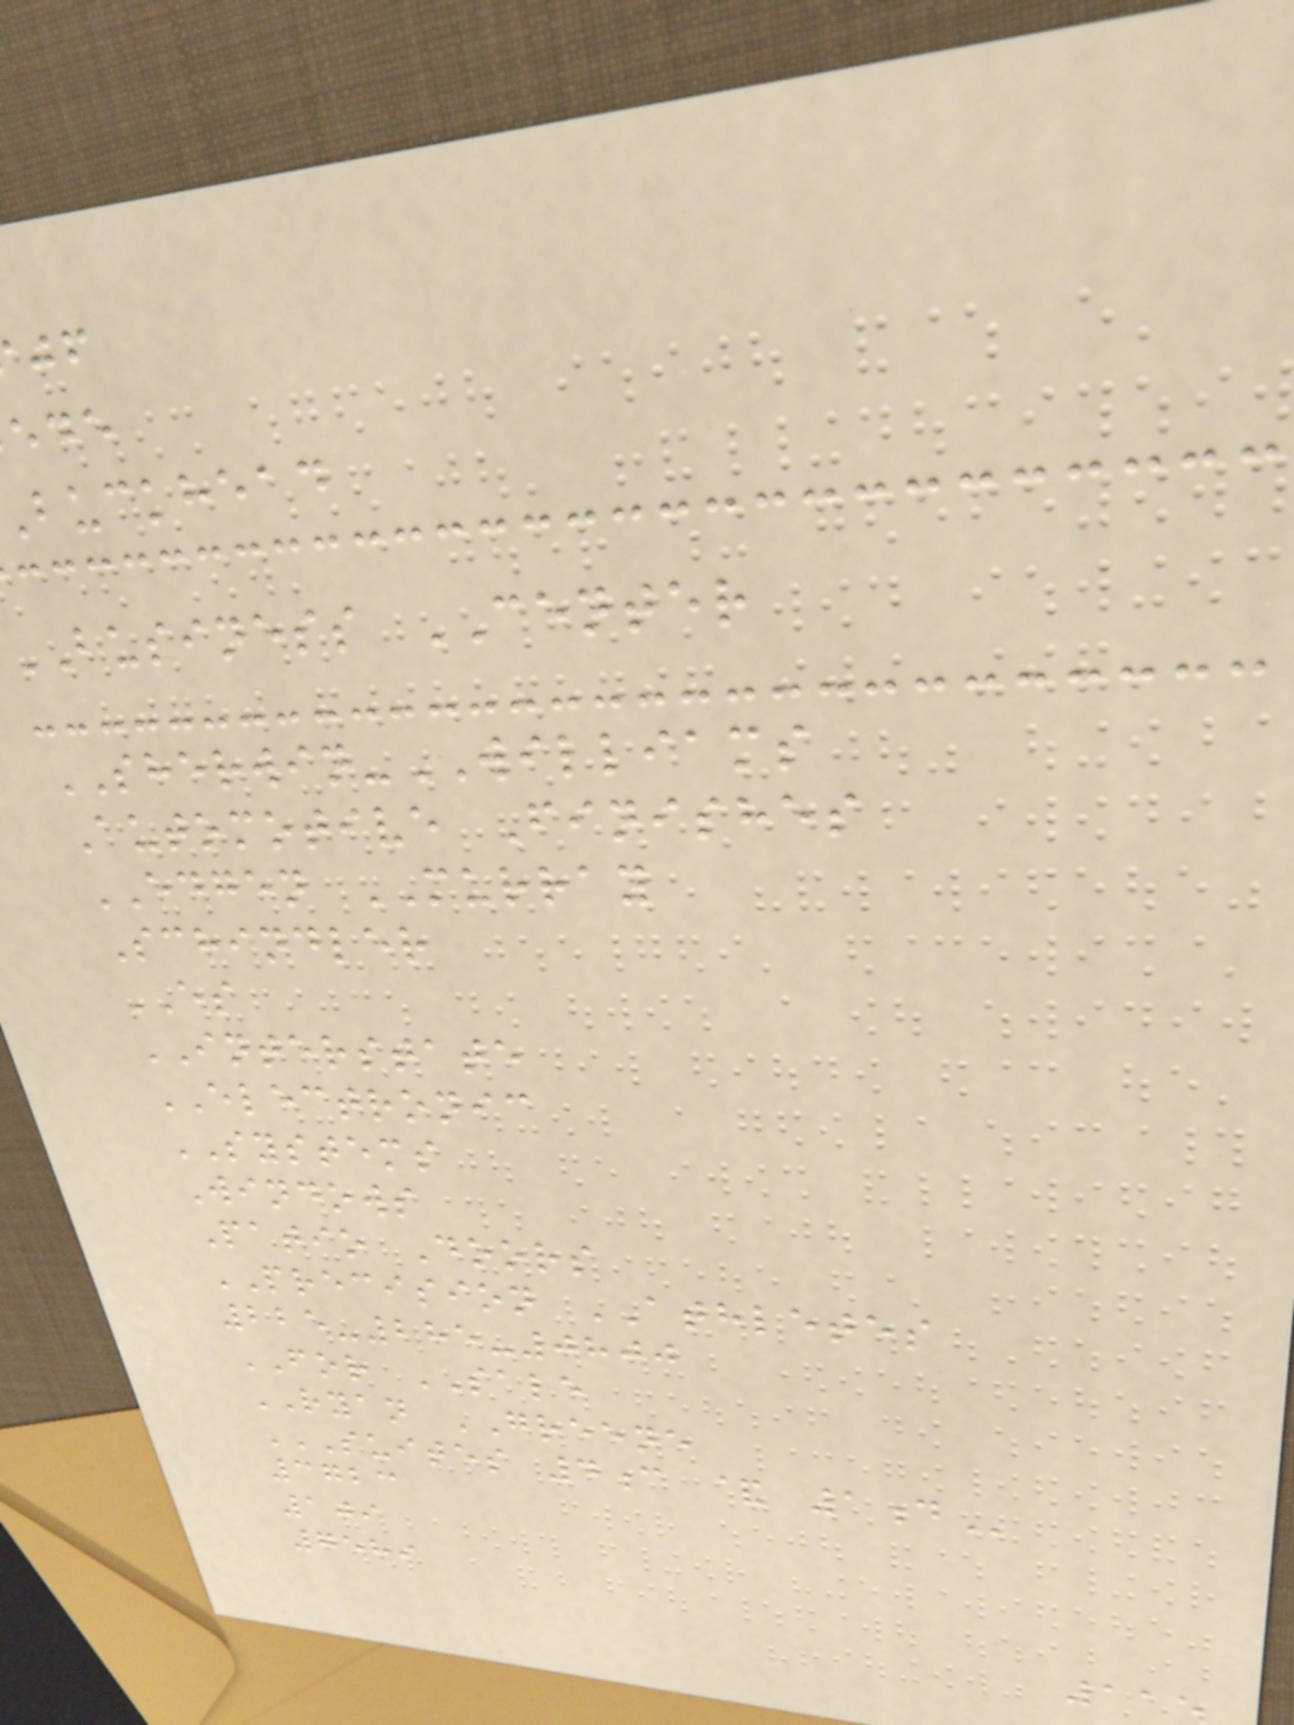buckhead
BUSINESS CENTER
SHERWIN-WILLIAMS
Automotive Finishes
EDGEN MURRAY
Schindler
ES
INTERSTATE
ELECTRONIC
SYSTEMS
Windows
Patio Doors
PRECISION ATHLETES
225-285-0800
FOR SALE
RYAN GREENE
SUITES 4C & 1D
3723
109
7589
